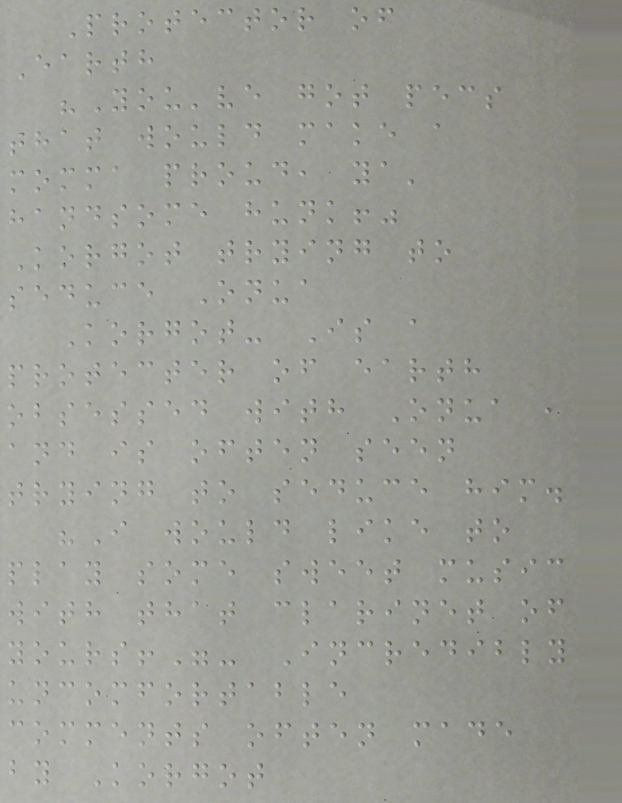Protector of
Earth
"You've got pecs
that would make a
momma proud, ya'
handsome hunk!"
Korgot trying to
seduce Onua
Korgot- Is a
protecter of earth
obsessed with Onua ,
and is often seen
trying to seduce him.
"I would like to
play some sweet music
with that clarinet of
yours!"- Incredibly
uncomfortable
comments often made
by Korgot
